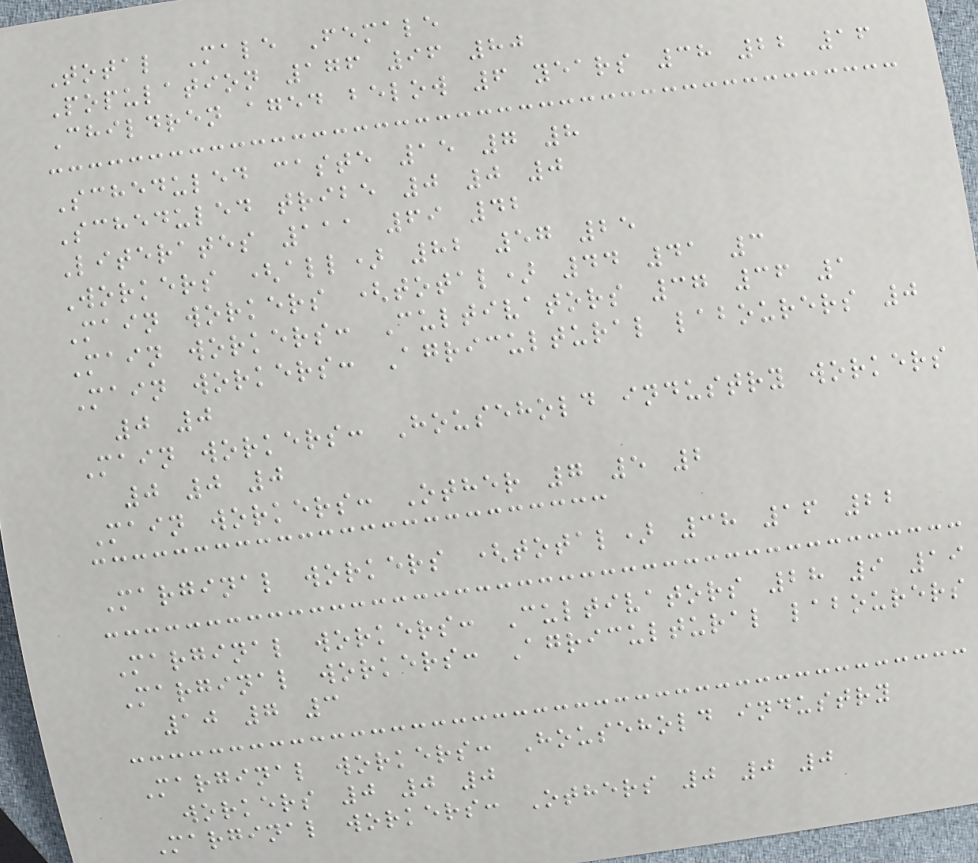Total Male Female
Population 176 96 80
Children aged below 6 years 38 22 16
Scheduled caste 15 7 8
Scheduled tribe 0 0 0
Literates 111 69 42
Workers (all) 82 57 25
Main workers (total) 44 41 3
Main workers: Cultivators 37 36 1
Main workers: Agricultural labourers 0
0 0
Main workers: Household industry workers
0 0 0
Main workers: Other 7 5 2
Marginal workers (total) 38 16 22
Marginal workers: Cultivators 28 9 19
Marginal workers: Agricultural labourers
10 7 3
Marginal workers: Household industry
workers 0 0 0
Marginal workers: Others 0 0 0
